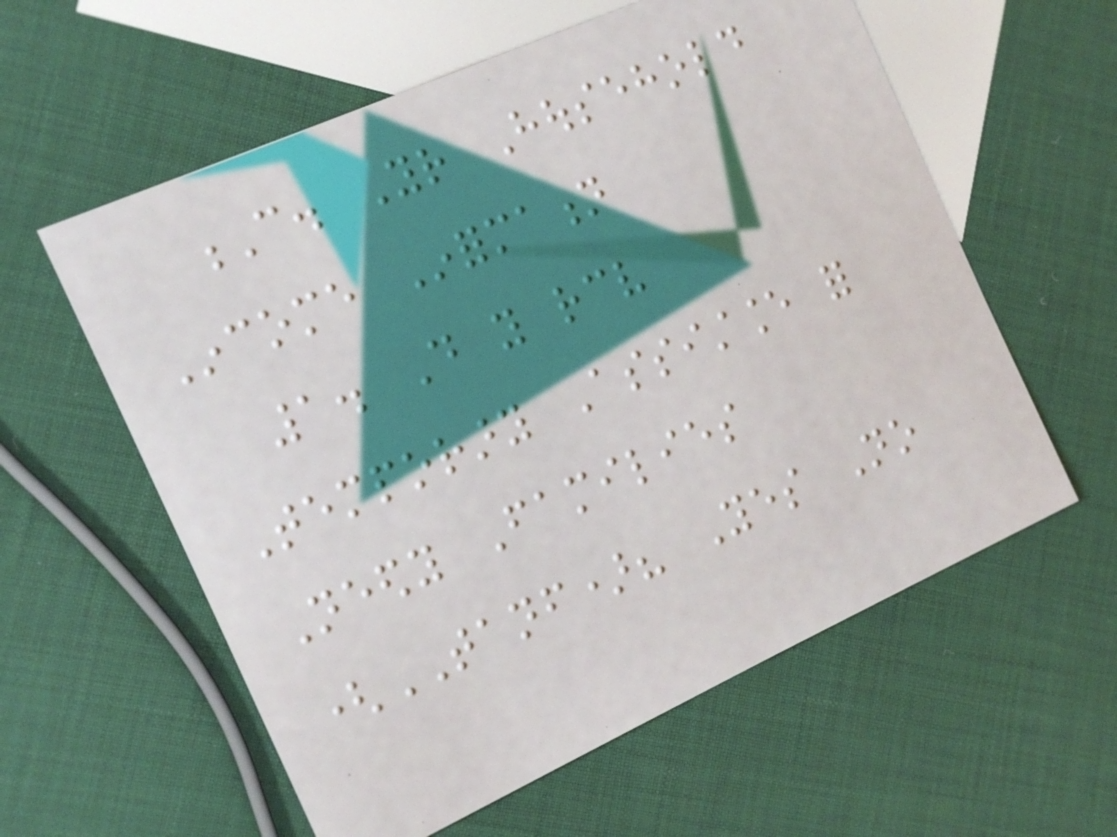C. Your Household
Income Information
1. Do you receive
Temporary Assistance for
Needy Families
(TANF)? Yes No
